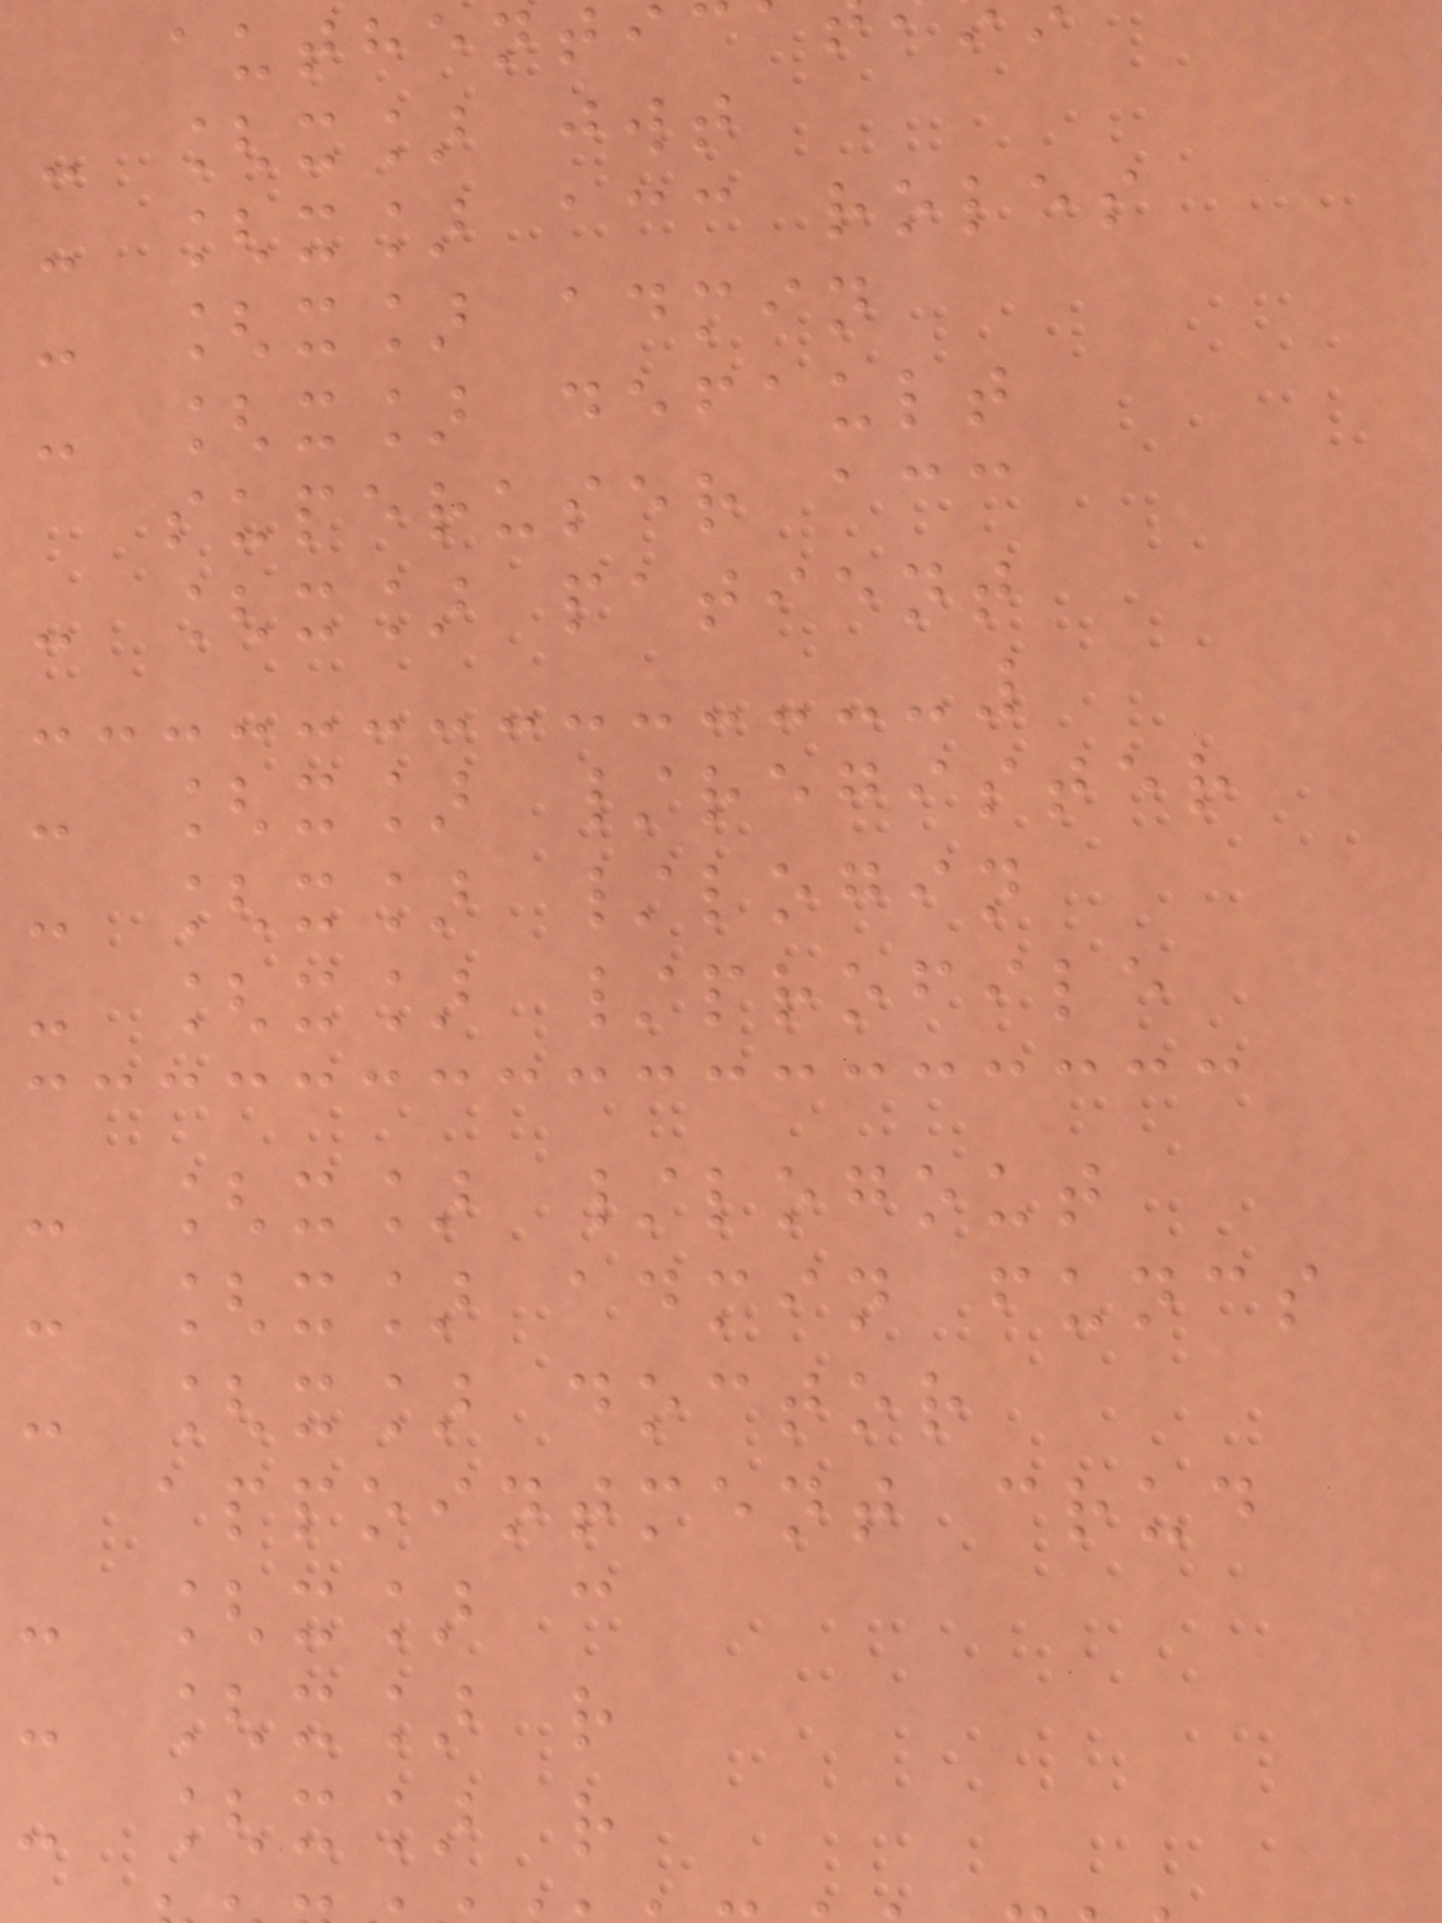authenti
- [x] jwt
- [x] acc roles
- [x] admin
- [x] default
superuser acc
- [x] patient
- [x] /register
- [x] /login
- [x] /profile
- [x] /logout
- [x] admin funcs
- [x] doctor
appointment crud
- [x] c
- [x] r
- [x] r
